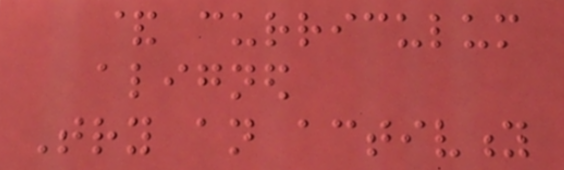& curriculum
aligned
Try an activity
